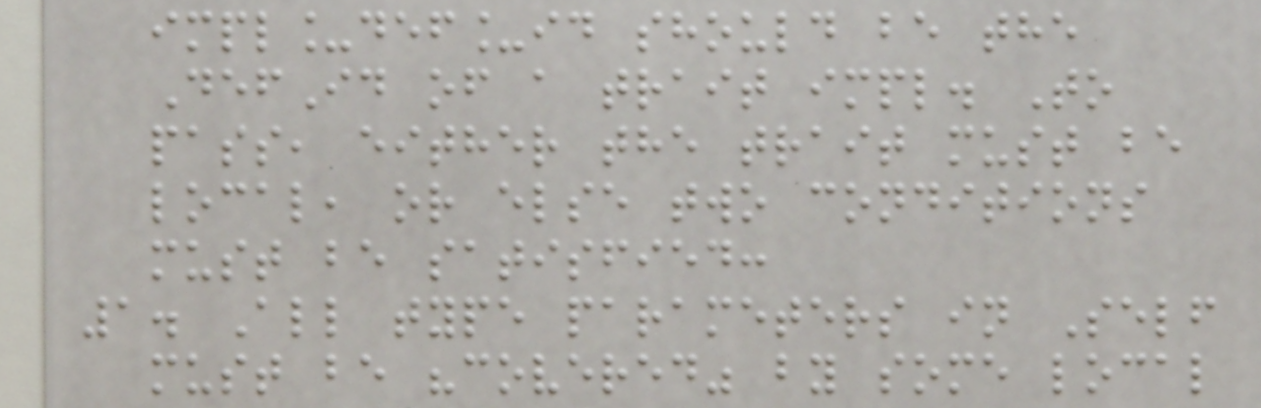impl_def_id should be the
DefId of a trait impl. To
pass, either the trait must be
local, or else two conditions
must be satisfied:
1. All type parameters in Self
must be "covered" by some local
